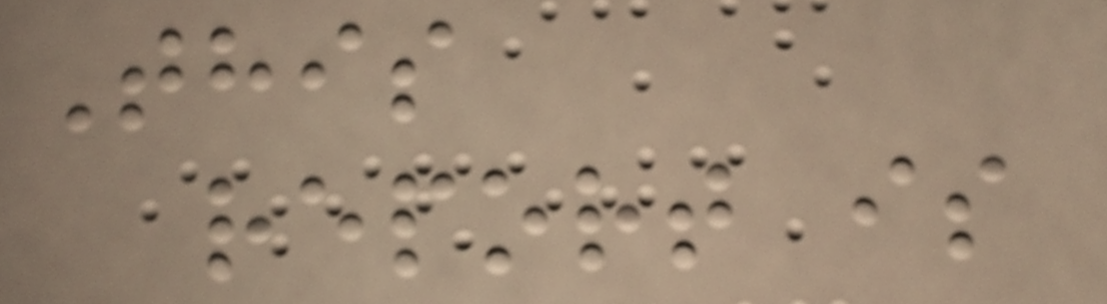This
report is
